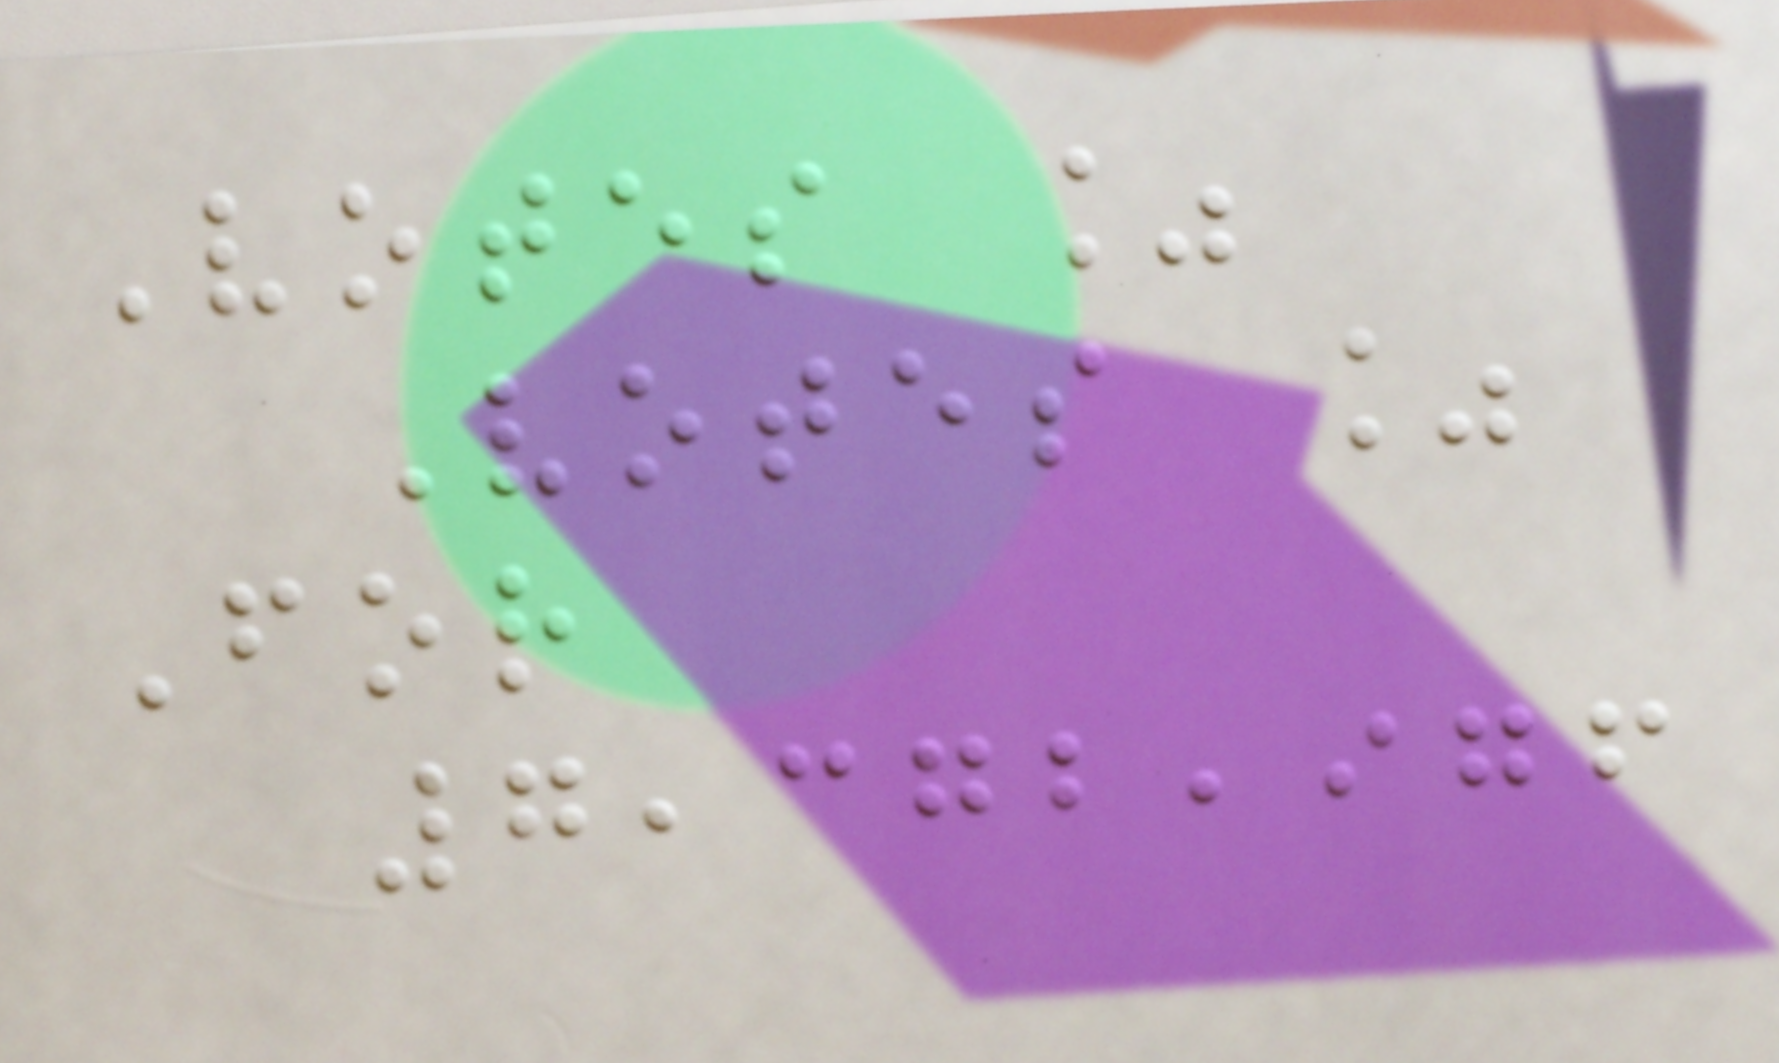Votes %
Votes %
For
7,372,976
